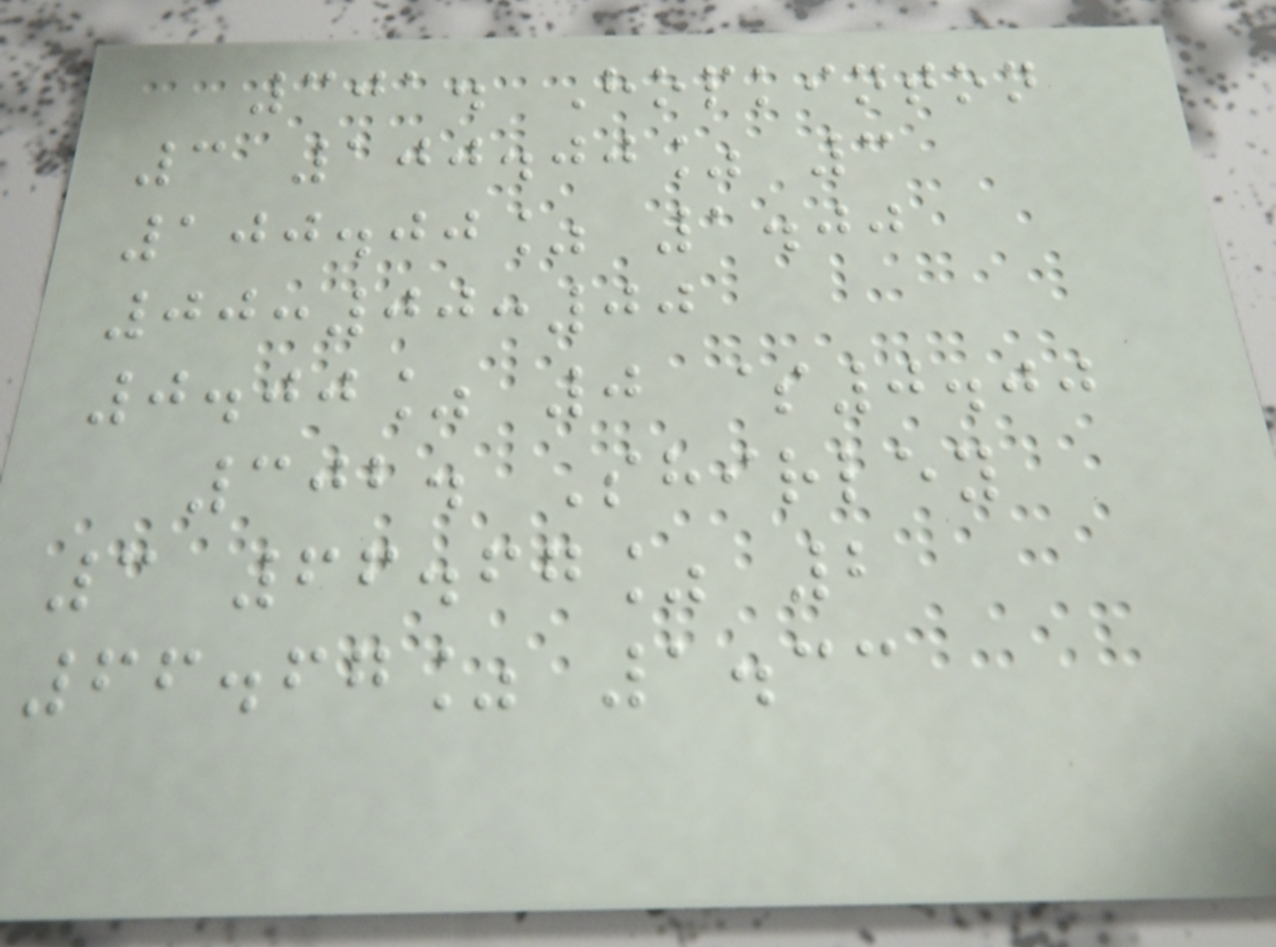301. Hopkinton
3 100.00% 3
100.00% 1.00
00:00:00
0.00% 0 $0.00
302. Shirley
3 66.67% 2
66.67% 1.33
